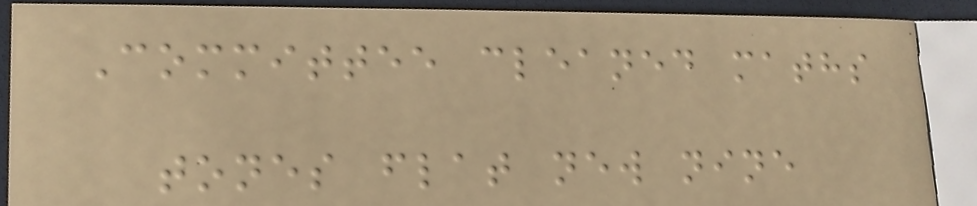Committee cleaned maths
tones flat new nine
